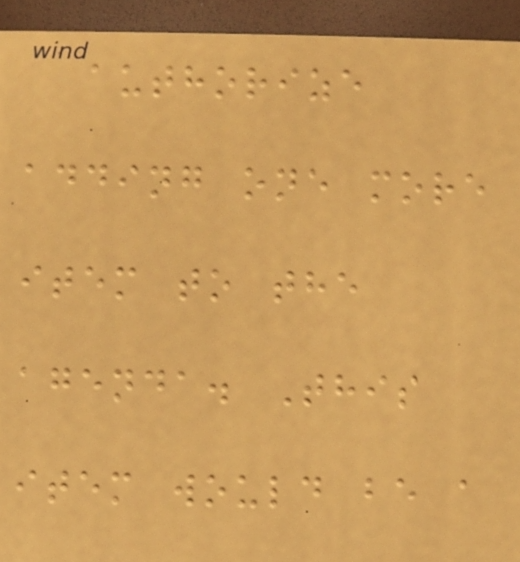authorize
adding one more
item to the
agenda. This
item would be a
